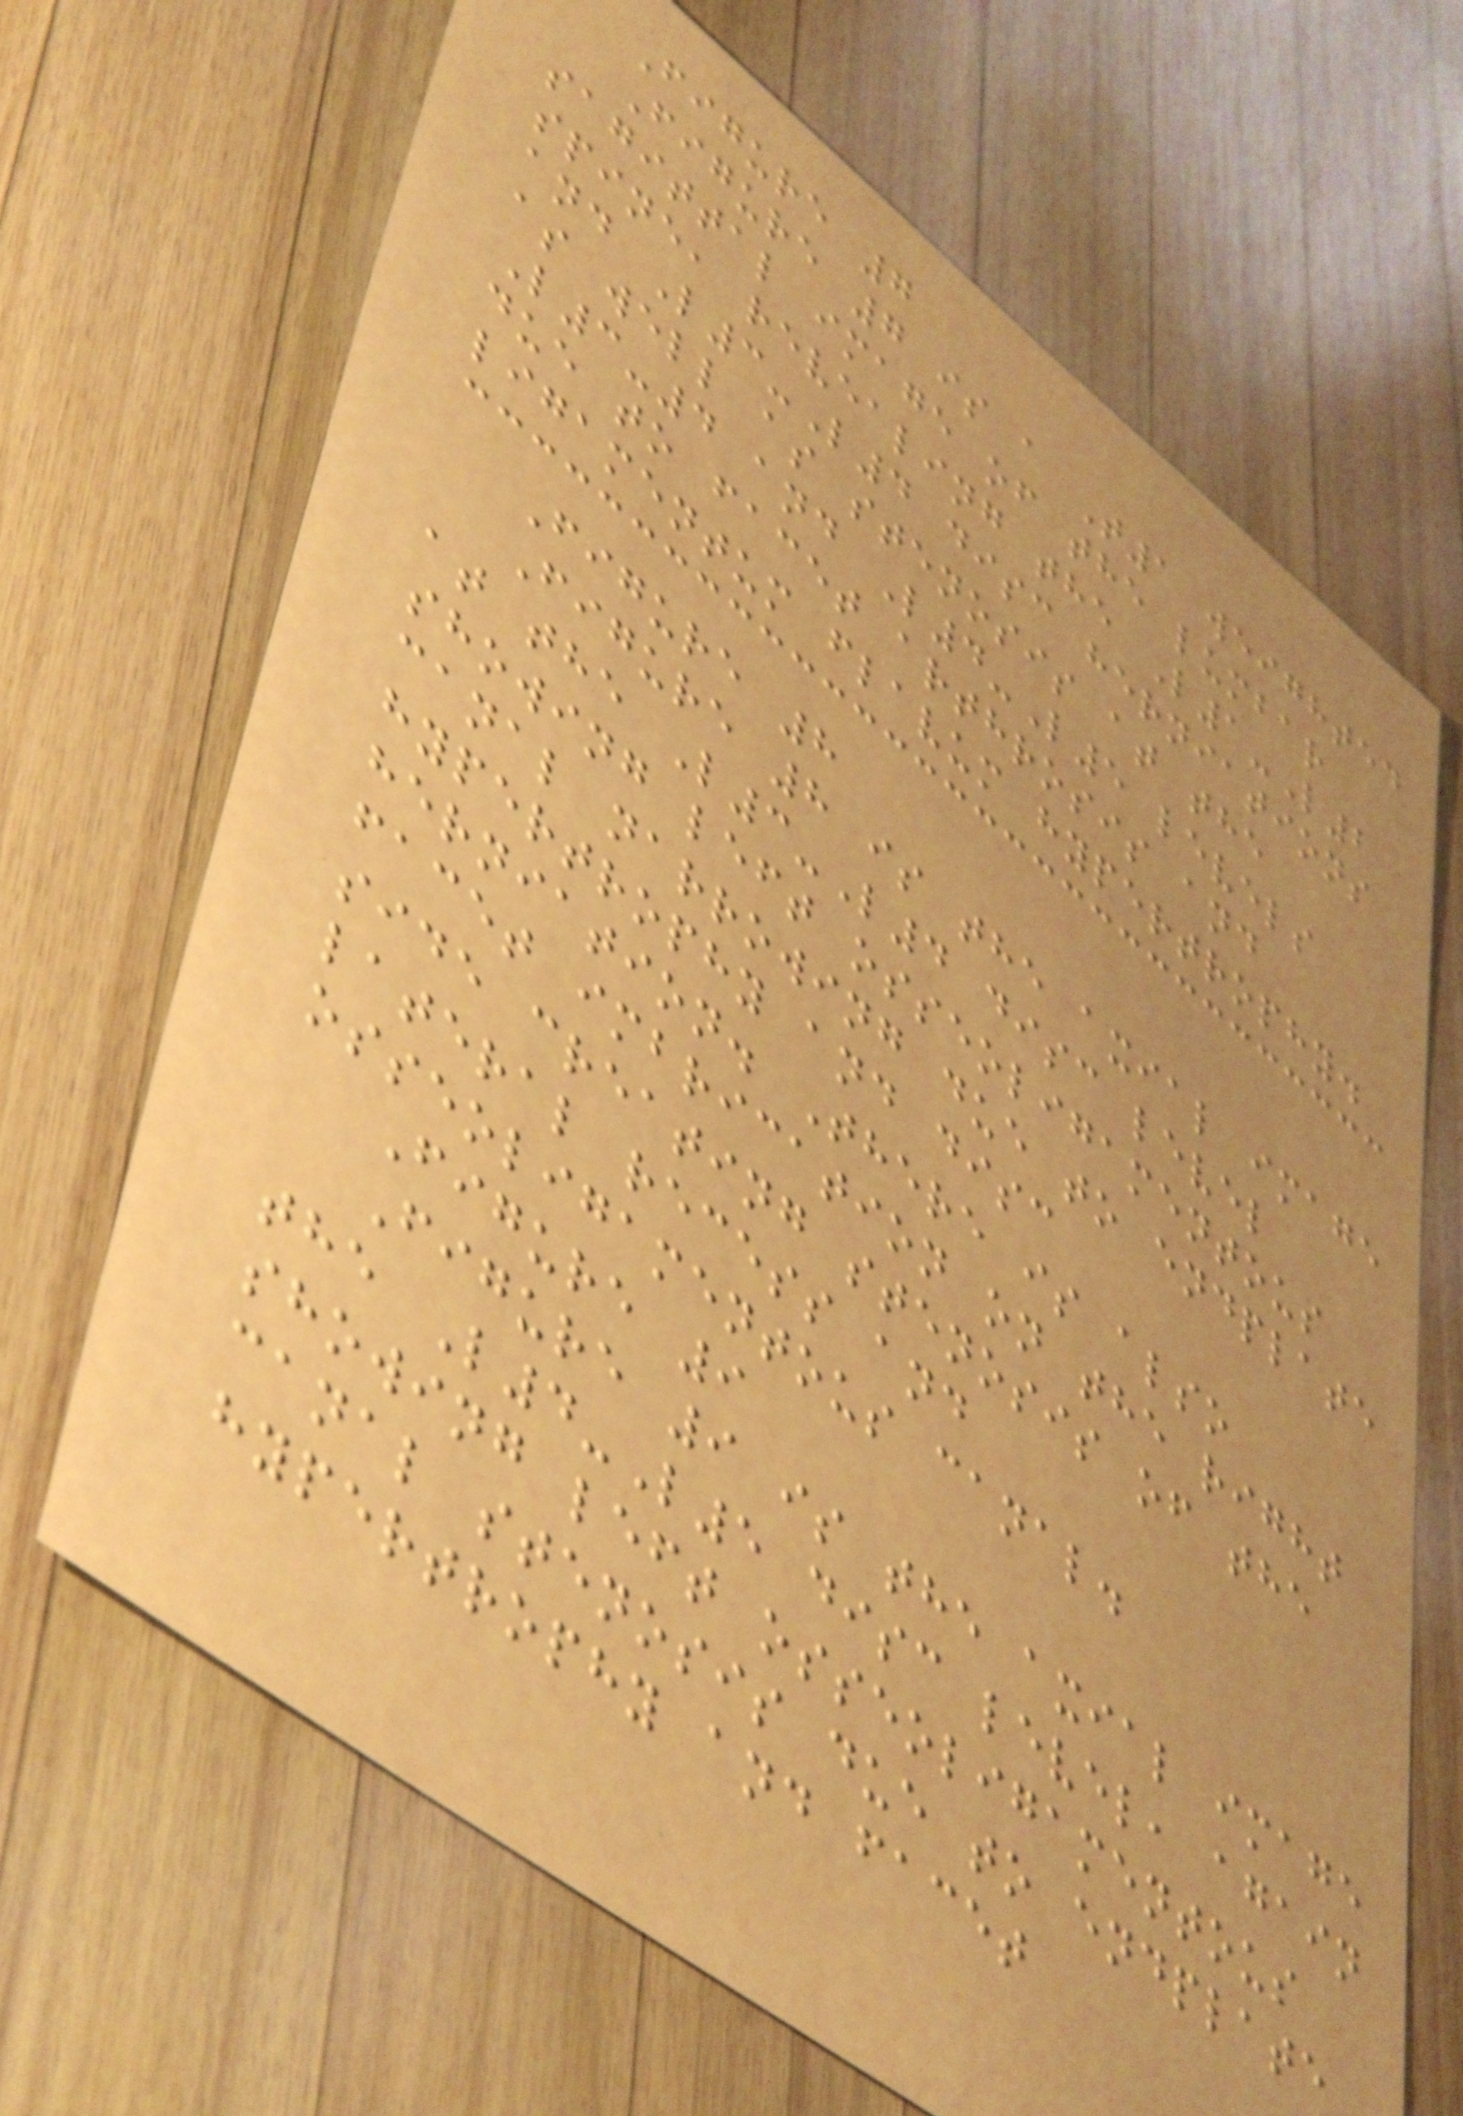Figure 7
Figure 7 is a T1 weighted
sagittal image of the lumbar
spine, revealing the L1-L2
and L3-L4 disc herniations
as well as stenosis at the
L3-4 and L4-L5 levels
due to facet arthrosis and
ligamentum flavum hypertrophy.
Figure 8
Figure 8 is the axial image
at the L3-L4 disc level
showing left osseoligamentous
canal narrowing due to endplate
hypertrophy and disc
herniation. There is also
facet imbrication on the right
side creating stenosis of the
lateral recess and
osseoligamentous canal.
Figure 9
Figure 9 is the axial image
the L4-L5 disc level, again
showing left osseoligamentous
canal stenosis due to endplate
hypertrophy and facet
